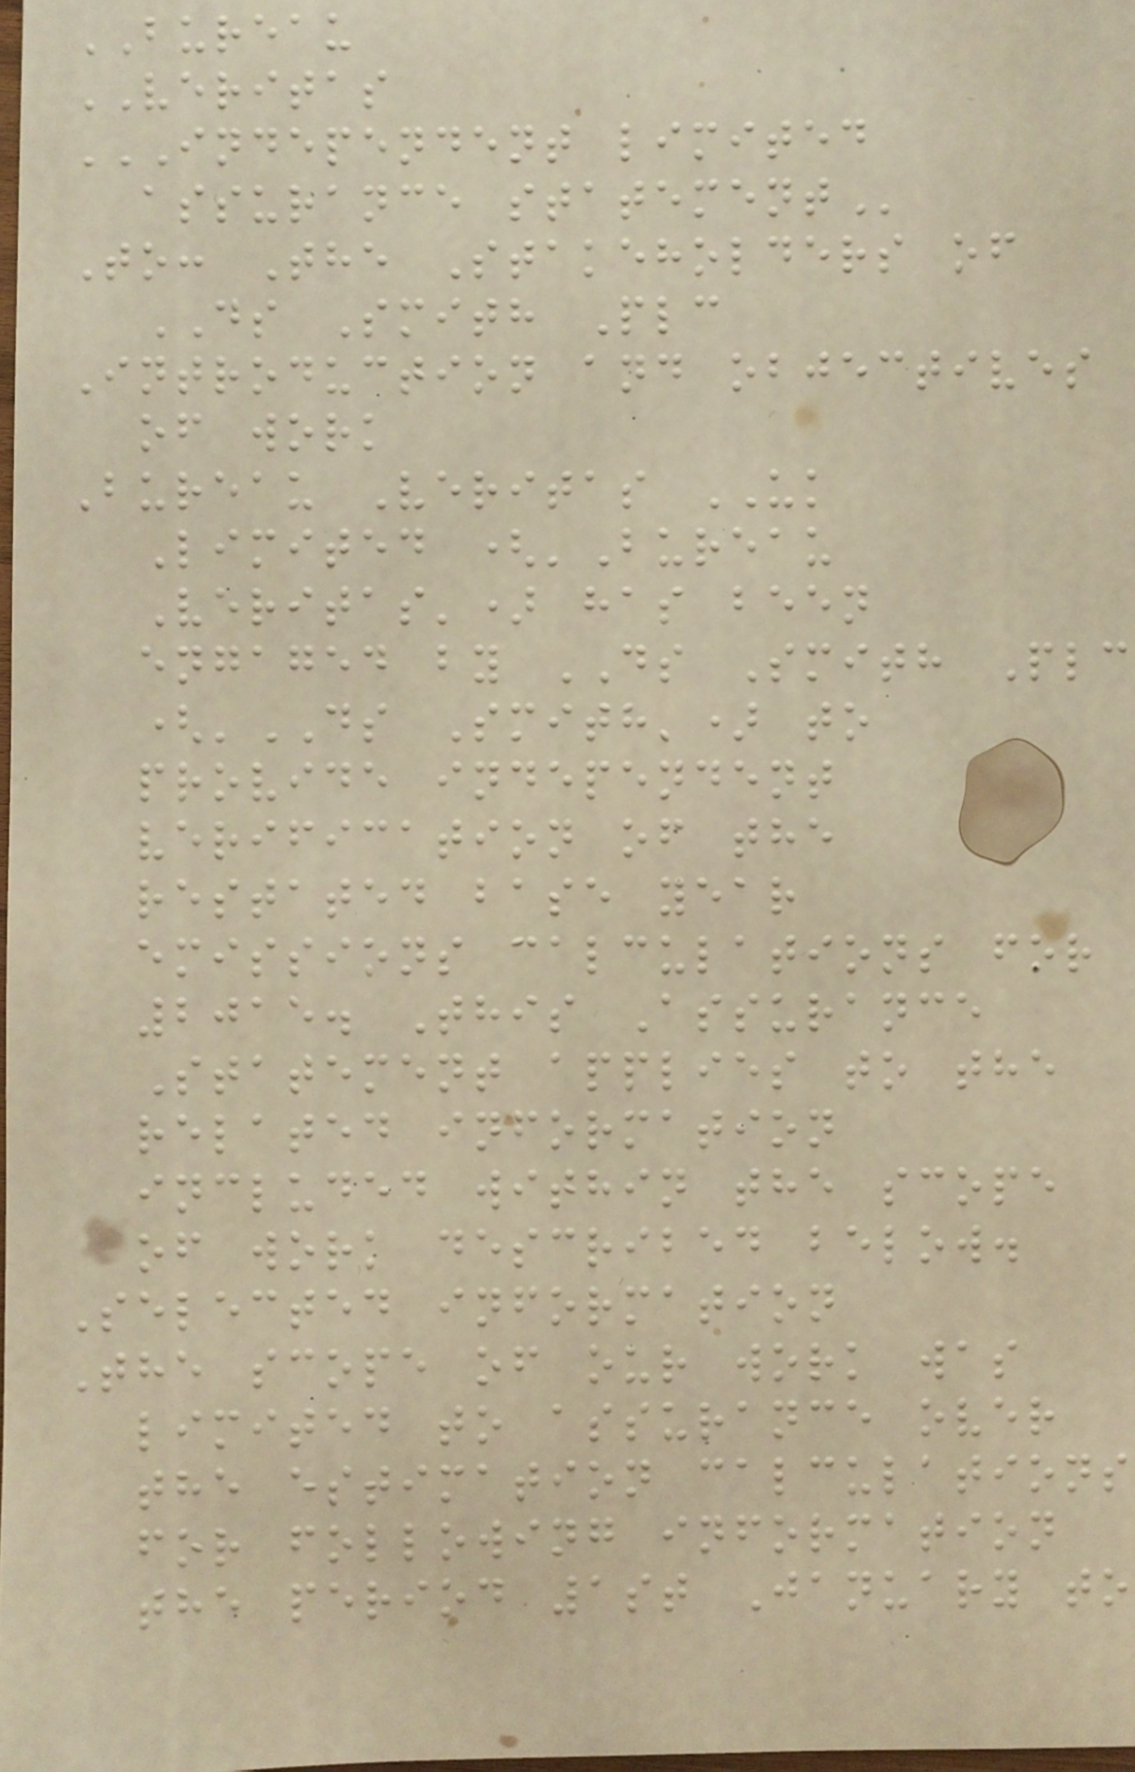BUREAU
VERITAS
INDEPENDENT LIMITED
ASSURANCE STATEMENT
To: The Stakeholders of
DS Smith Plc
Introduction and objectives
of work
Bureau Veritas UK
Limited ('Bureau
Veritas') has been
engaged by DS Smith Plc
('DS Smith') to
provide independent
verification of the
restated base year
emissions calculations for
2015. This Assurance
Statement applies to the
related information
included within the scope
of work described below.
Selected information
The scope of our work was
limited to assurance over
the estimation calculations
for following information
the period 1st January to
